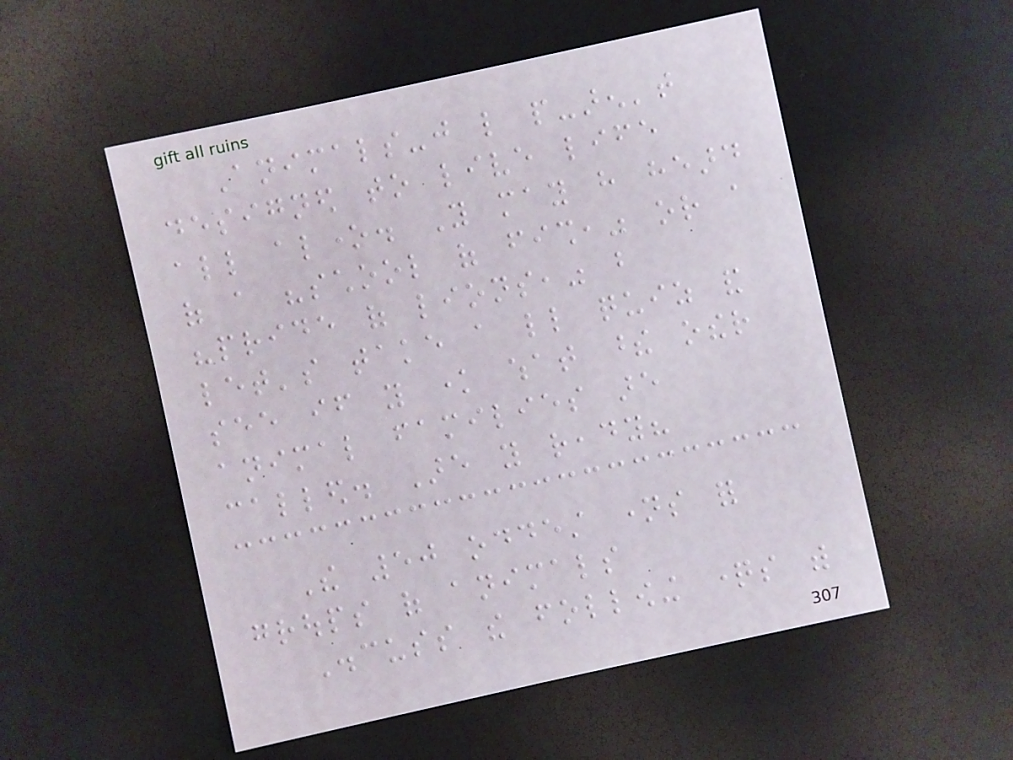Animals-just like people-aren't
designed to live life
all alone. You may have heard
of a "school of fish," or a
"pride of lions," but
let's take a little quiz and
see if you know what these other
animal families are
called. Are you ready?
The 50 oddest names for
groups of animals
Discuss the following questions with
